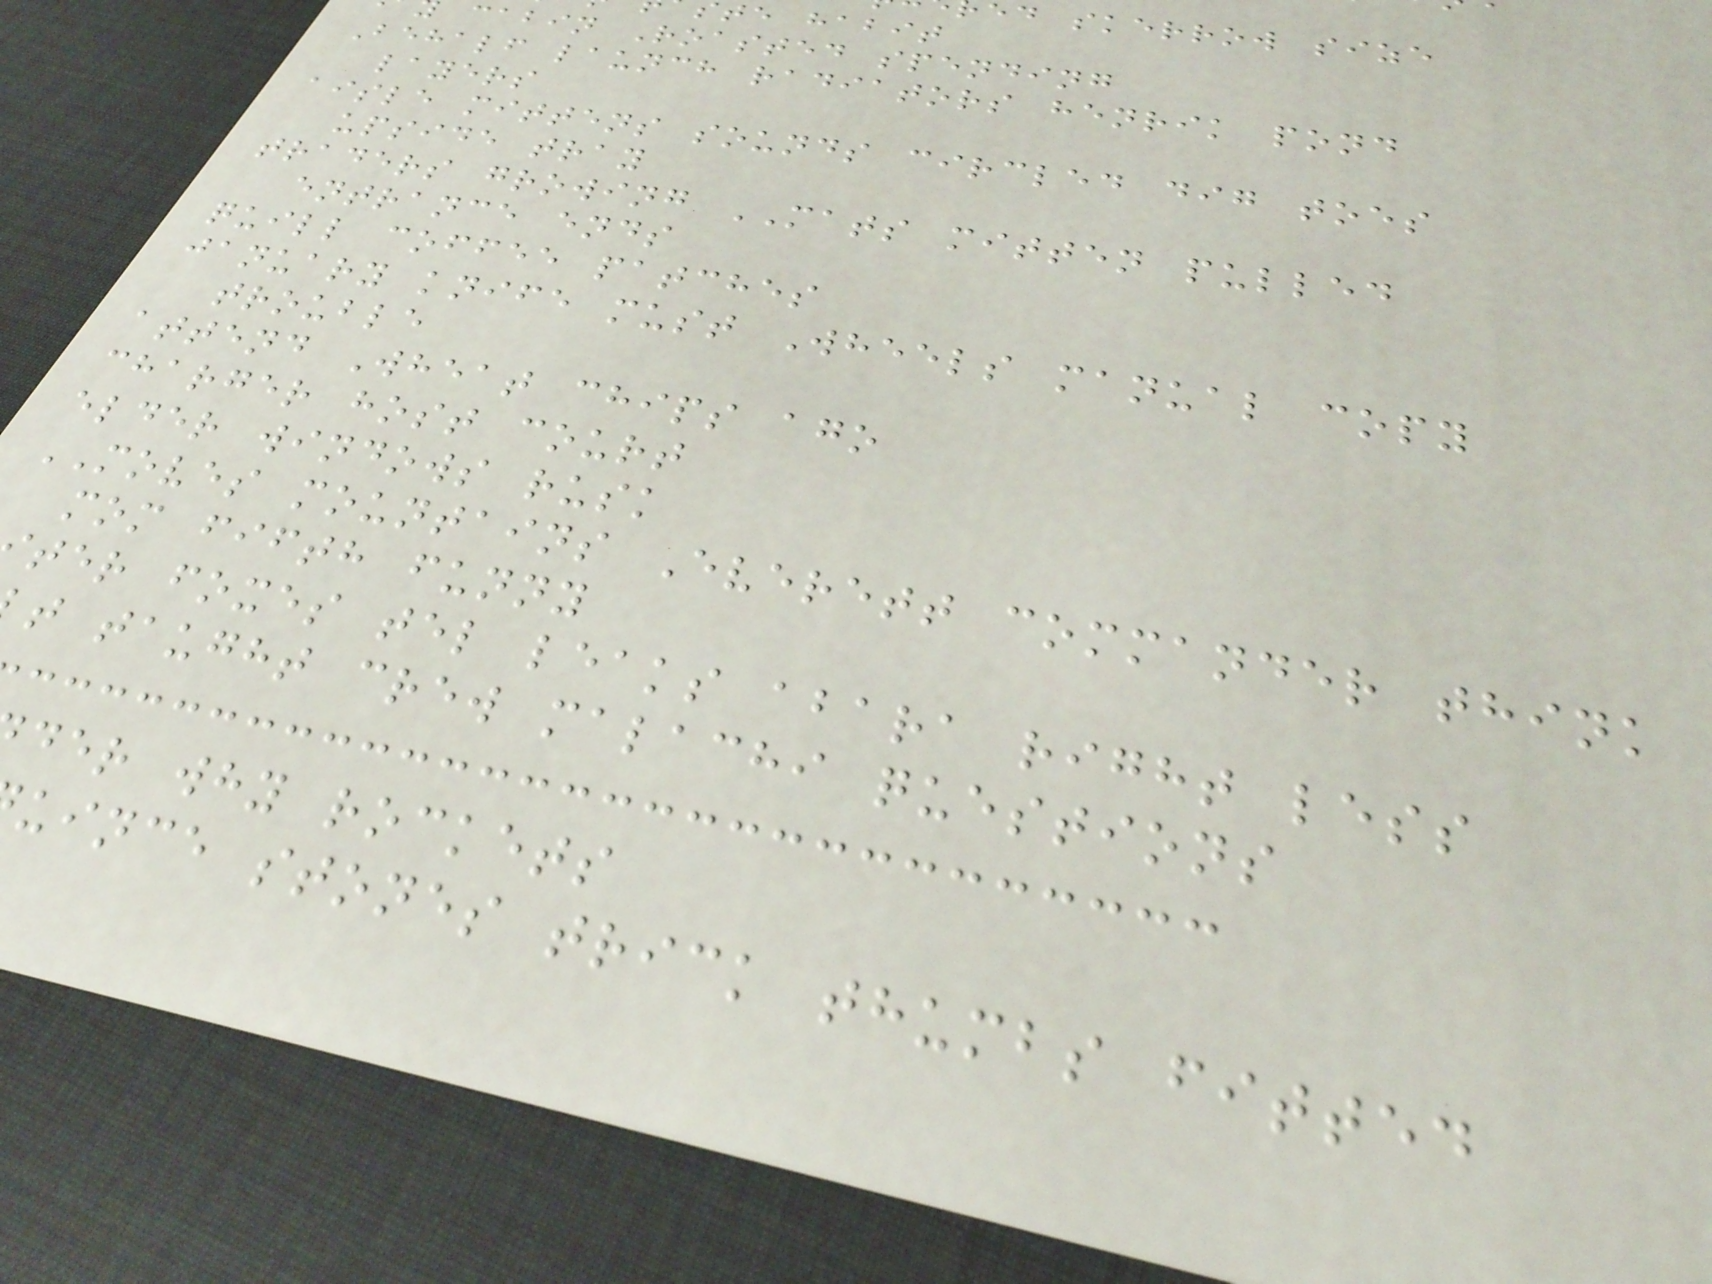ed skerrow size
te habit
cabin Roasted spending
Behalf launch radiators henrik pond
layers
aisle mittens sounds circled dig toes
upside tray
traders growing MATS mitten pulled
entrance ends
quill coffee patches
january knife must Wheels manual copy
trouble
attend Wheat chips ago
charger host court
elder windows rusk
MOVES mountains Everett commander think
mom fifth funny
ter foxes tel leaks abara right less
t taught crew malachi questions
der why rockets
uince stones trick thumbs fitted
